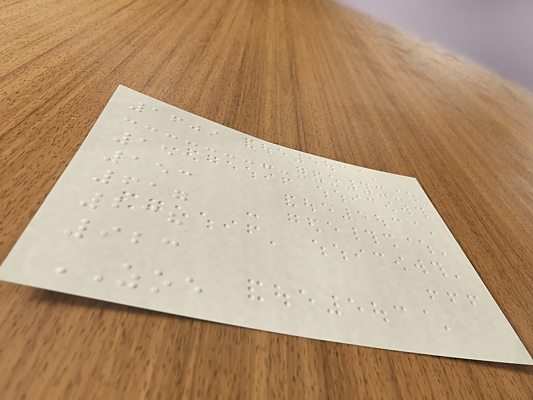1609
151
153
617
238
923
ZOE
